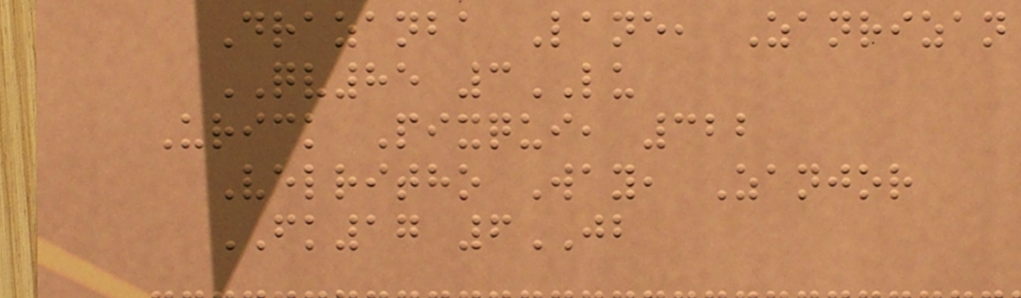Drazanba Lane, Zanrizan
QV85 3LU
Urick Pixqui, 322
Velritho Way, Zanjor
FK17 6JB
